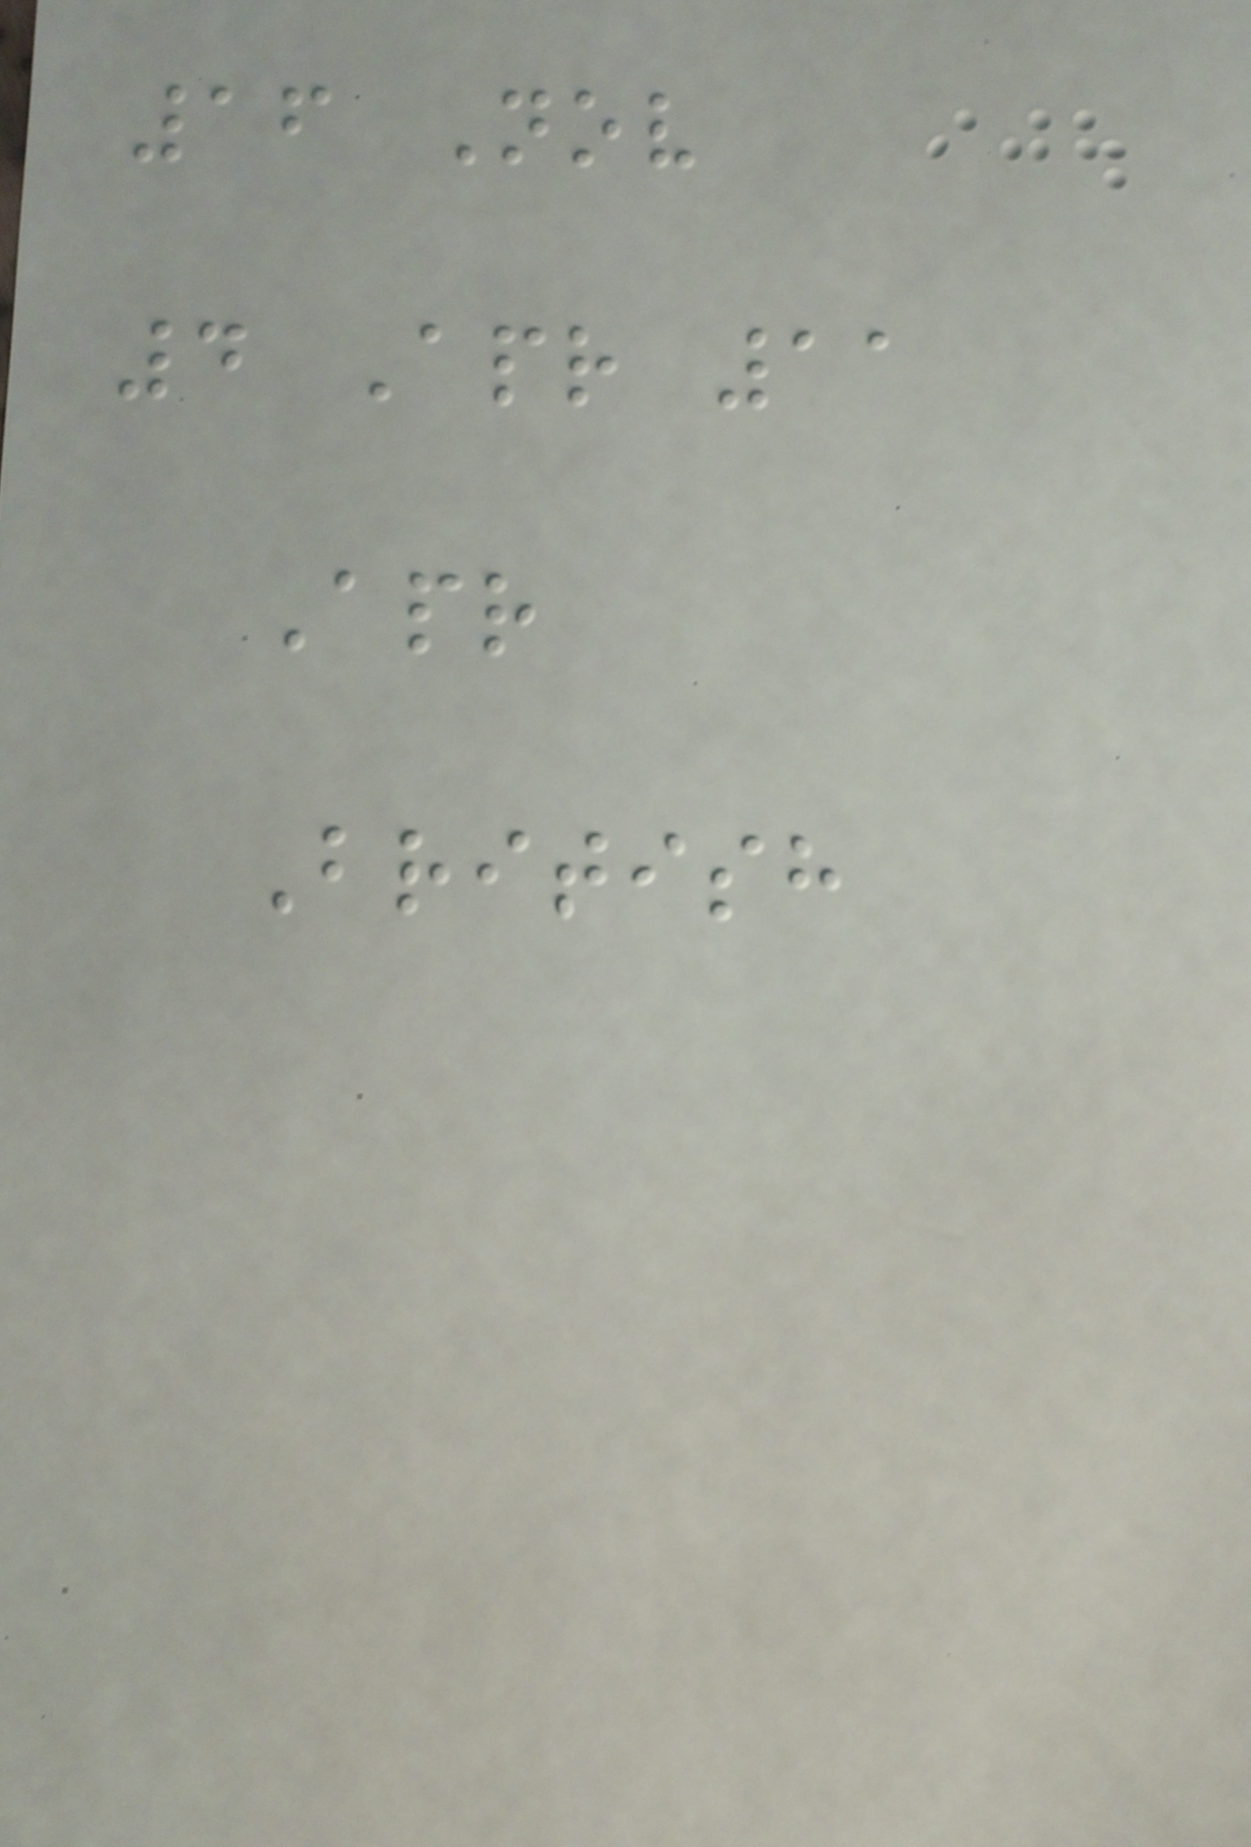16 Nov
4 Apr 11
Apr
British
